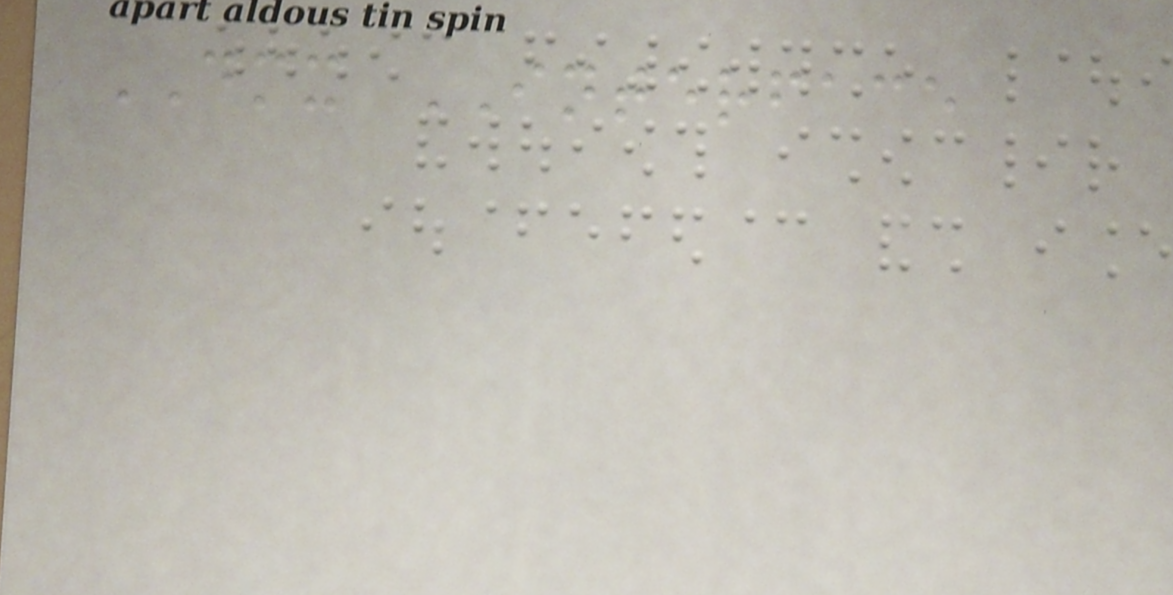DMX INTERFACE
